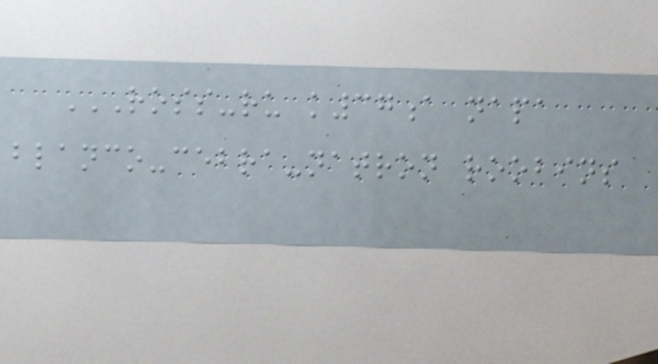ROSS-RU K37A NAPA
BLANCO-CEBRA-NATRON ROOBINS
